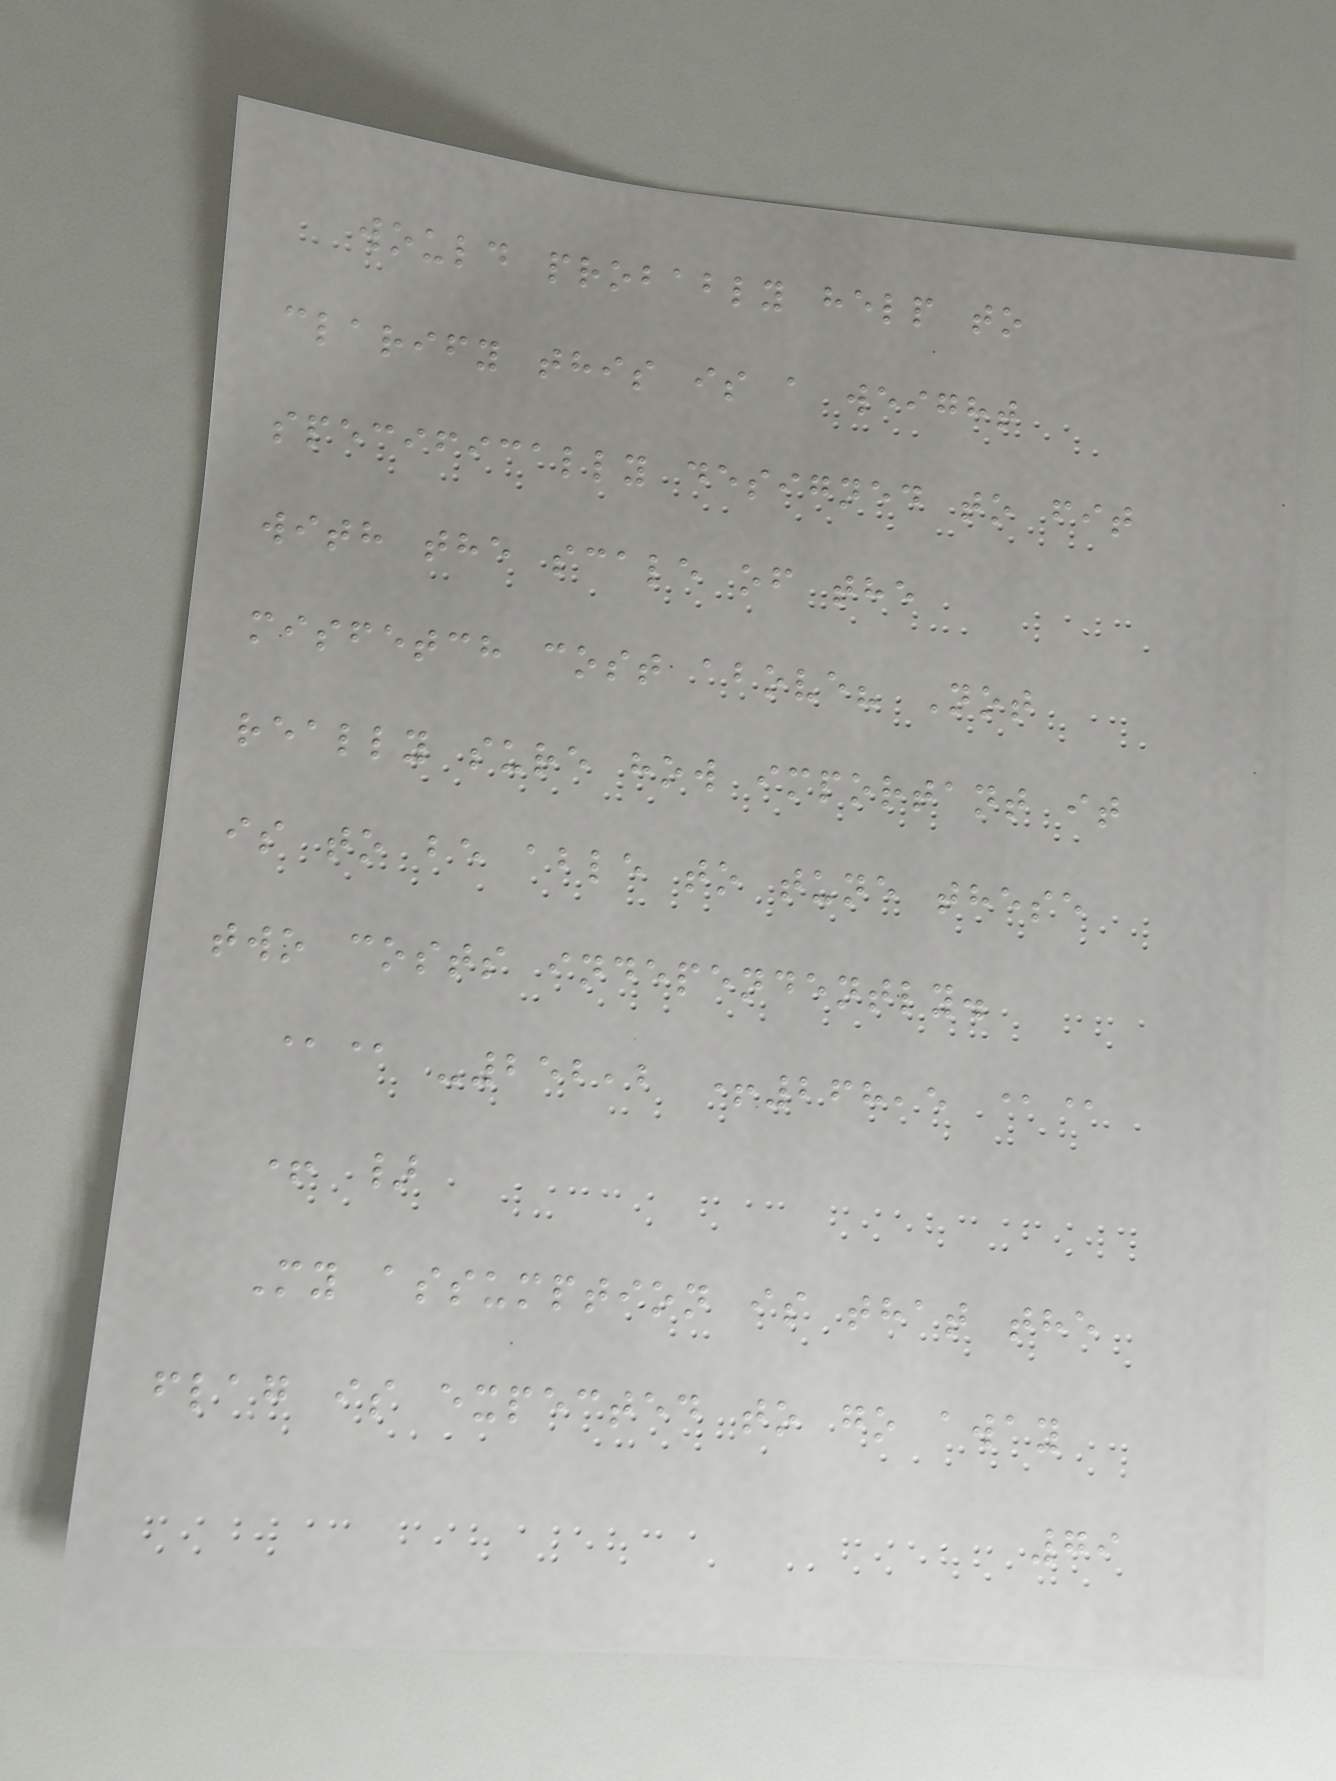would probably help to
clarify this is a weight
specifically designed to fit
with the scale of the
misfetch cost above? Not
really sure how important it
is to be able to tune these
two costs independently.
@@ -252,2 +268,5 @@
+ }
My assumption is that the
flag is expected to go away
79
